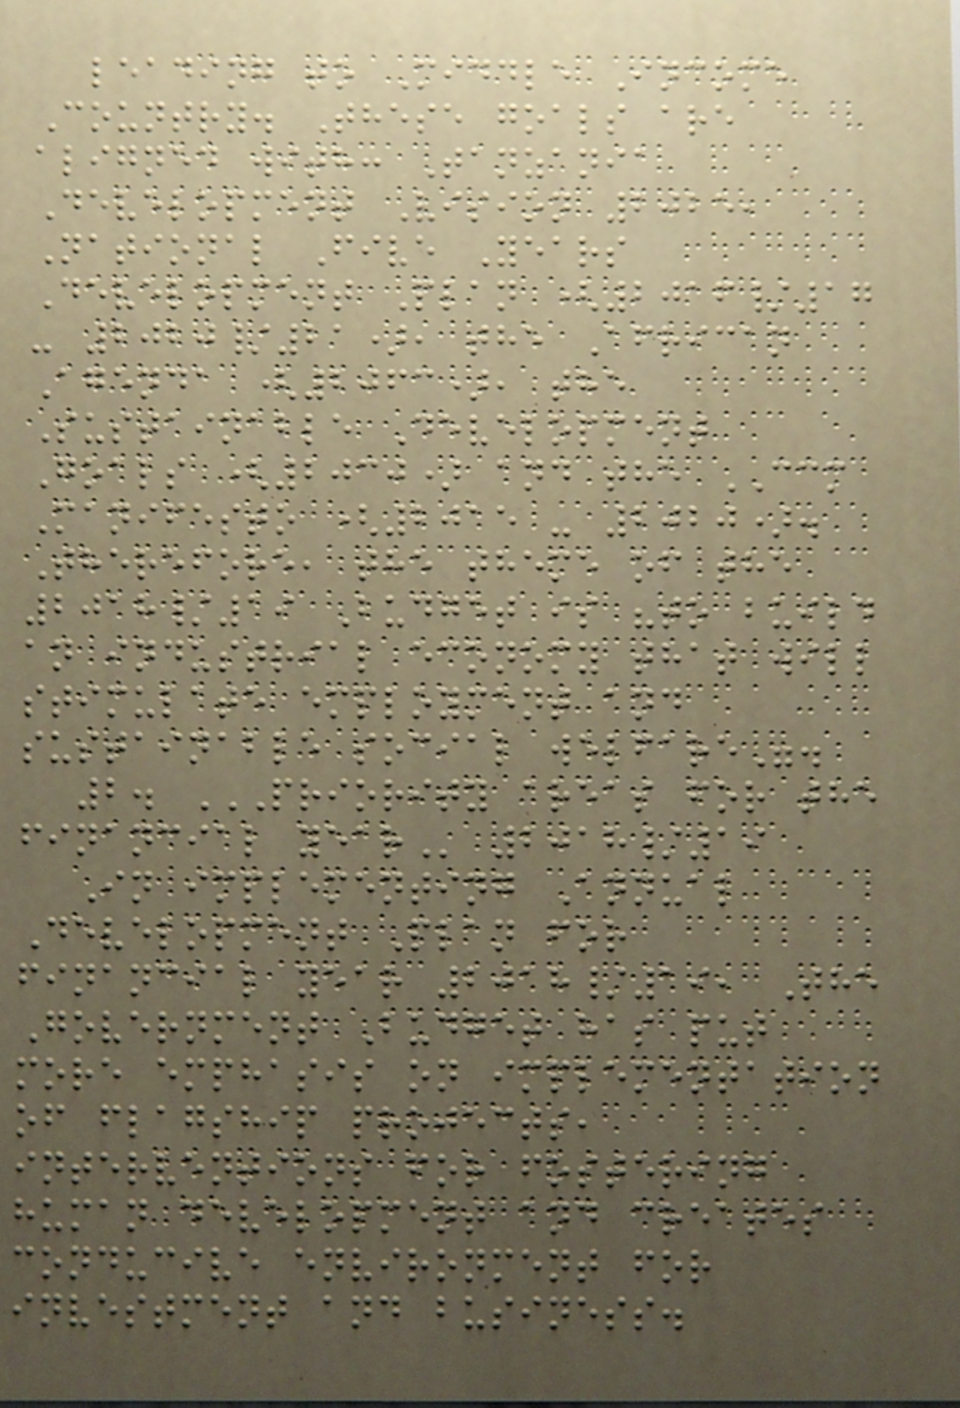leading to Middle Income
Country. These goals are
aligned with: Tanzania
Development Vision 2025,
National Five Years
Development Plan (2016/17
- 2020/21), the African
Agenda (2063), the
Sustainable Development
Goals (2030) and the CCM
Manifesto (2015 - 2020).
Therefore, the theme of the
2018/19 Budget is "to build
an industrial economy that will
stimulate employment and
sustainable social welfare".
2. PRIORITY AREAS FOR THE
FINANCIAL YEAR 2018/19
In implementing Annual
Development Plan for
financial year 2018/19, The
Government Budget has put
more emphasis on implementation
of flagship projects,
interventions for fostering
human development and creates
conducive environment for
investment and business.
